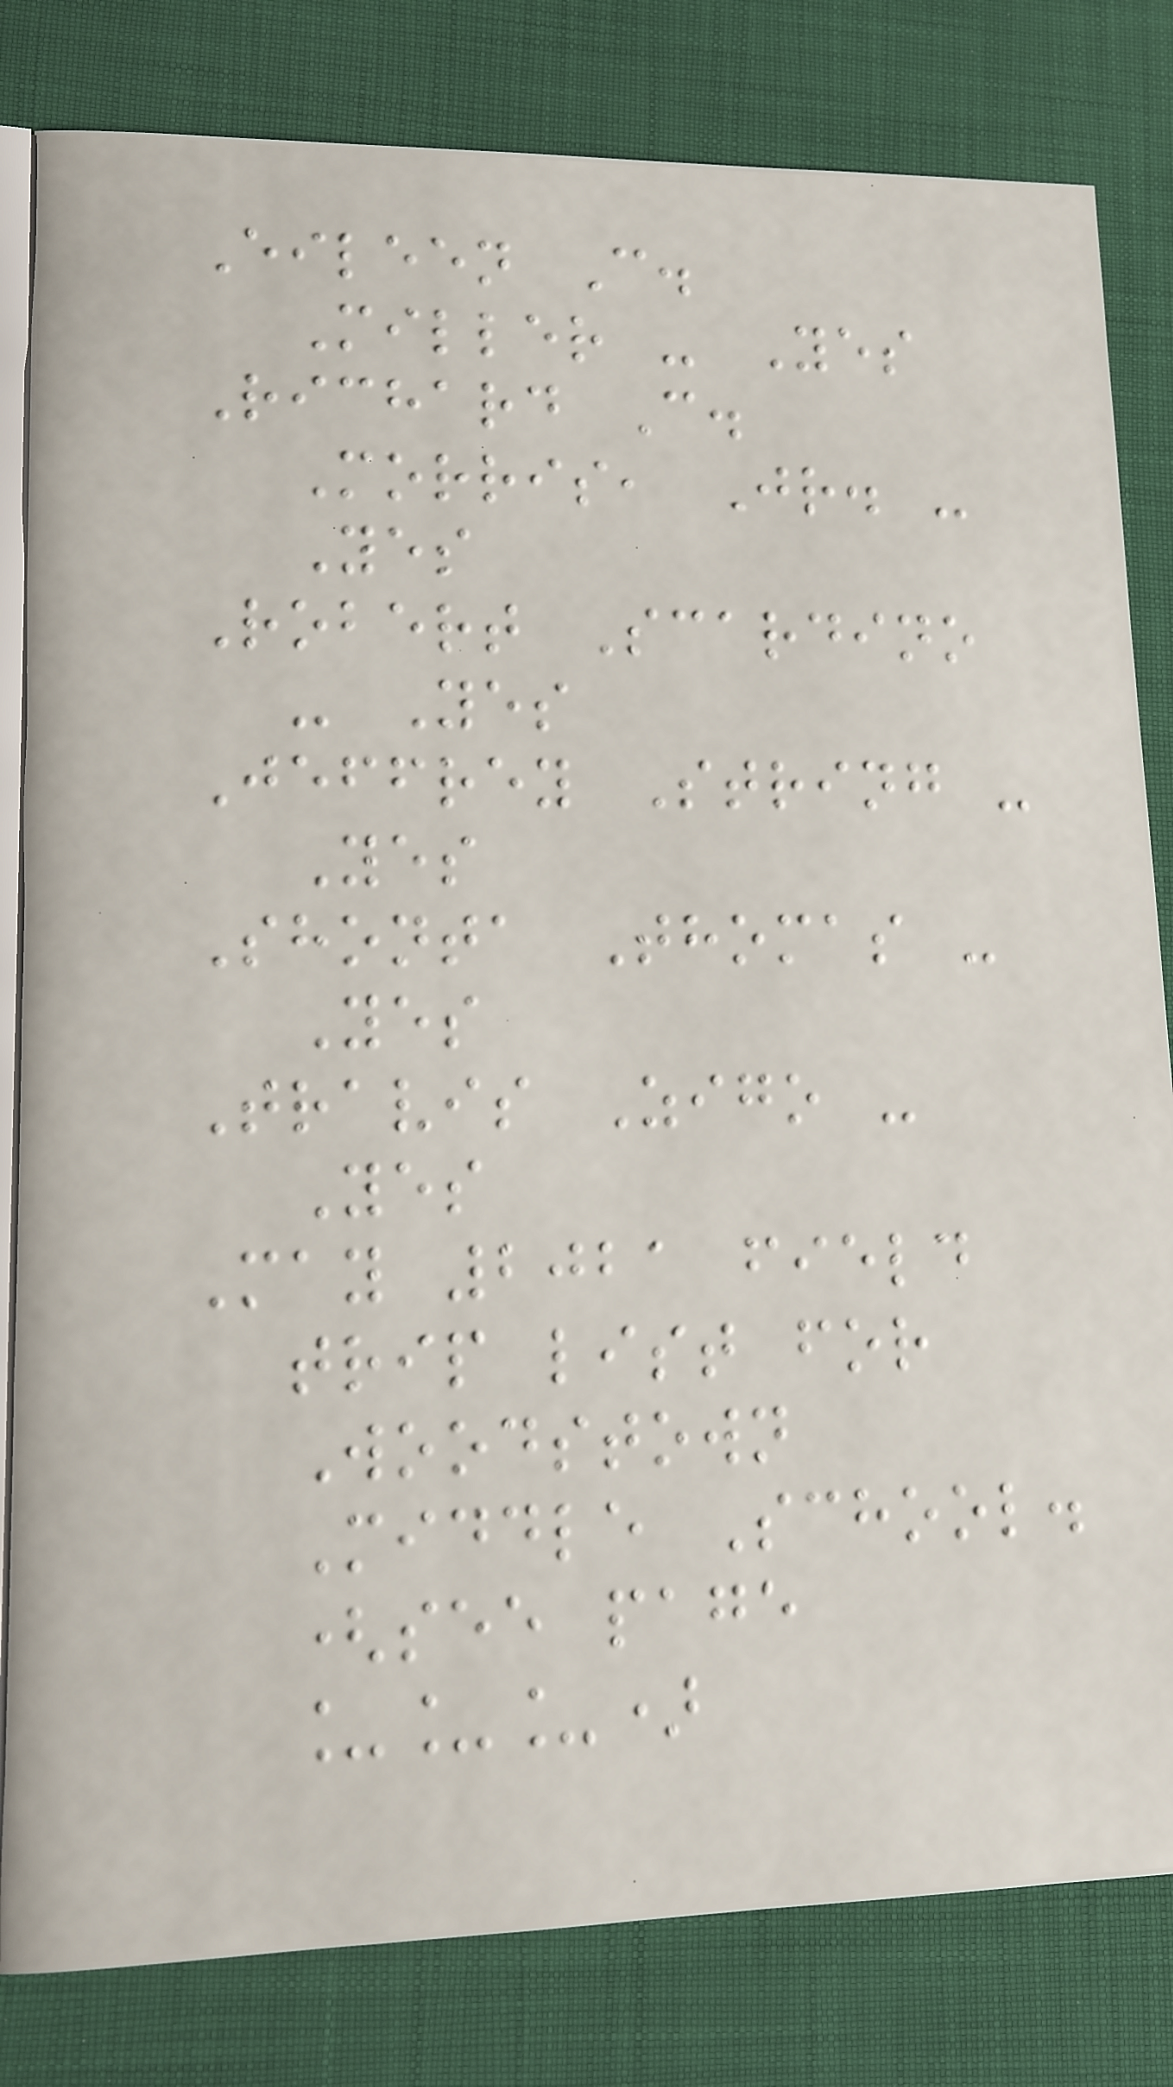Eileen C.
Miller - Yes
Richard C.
Morris, Jr. -
Yes
Robert Scardino
- Yes
Jeffrey String -
Yes
Shonta Thomas -
Yes
Travis Zigo -
Yes
May 2021 field
trip list for
Woodstown
Middle School.
(see page
___)
